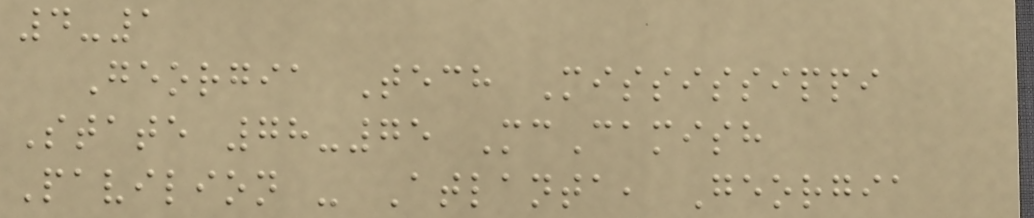4-1
Georgia Tech Mississippi
State 78-75 McCamish
Pavilion - Atlanta, Georgia
